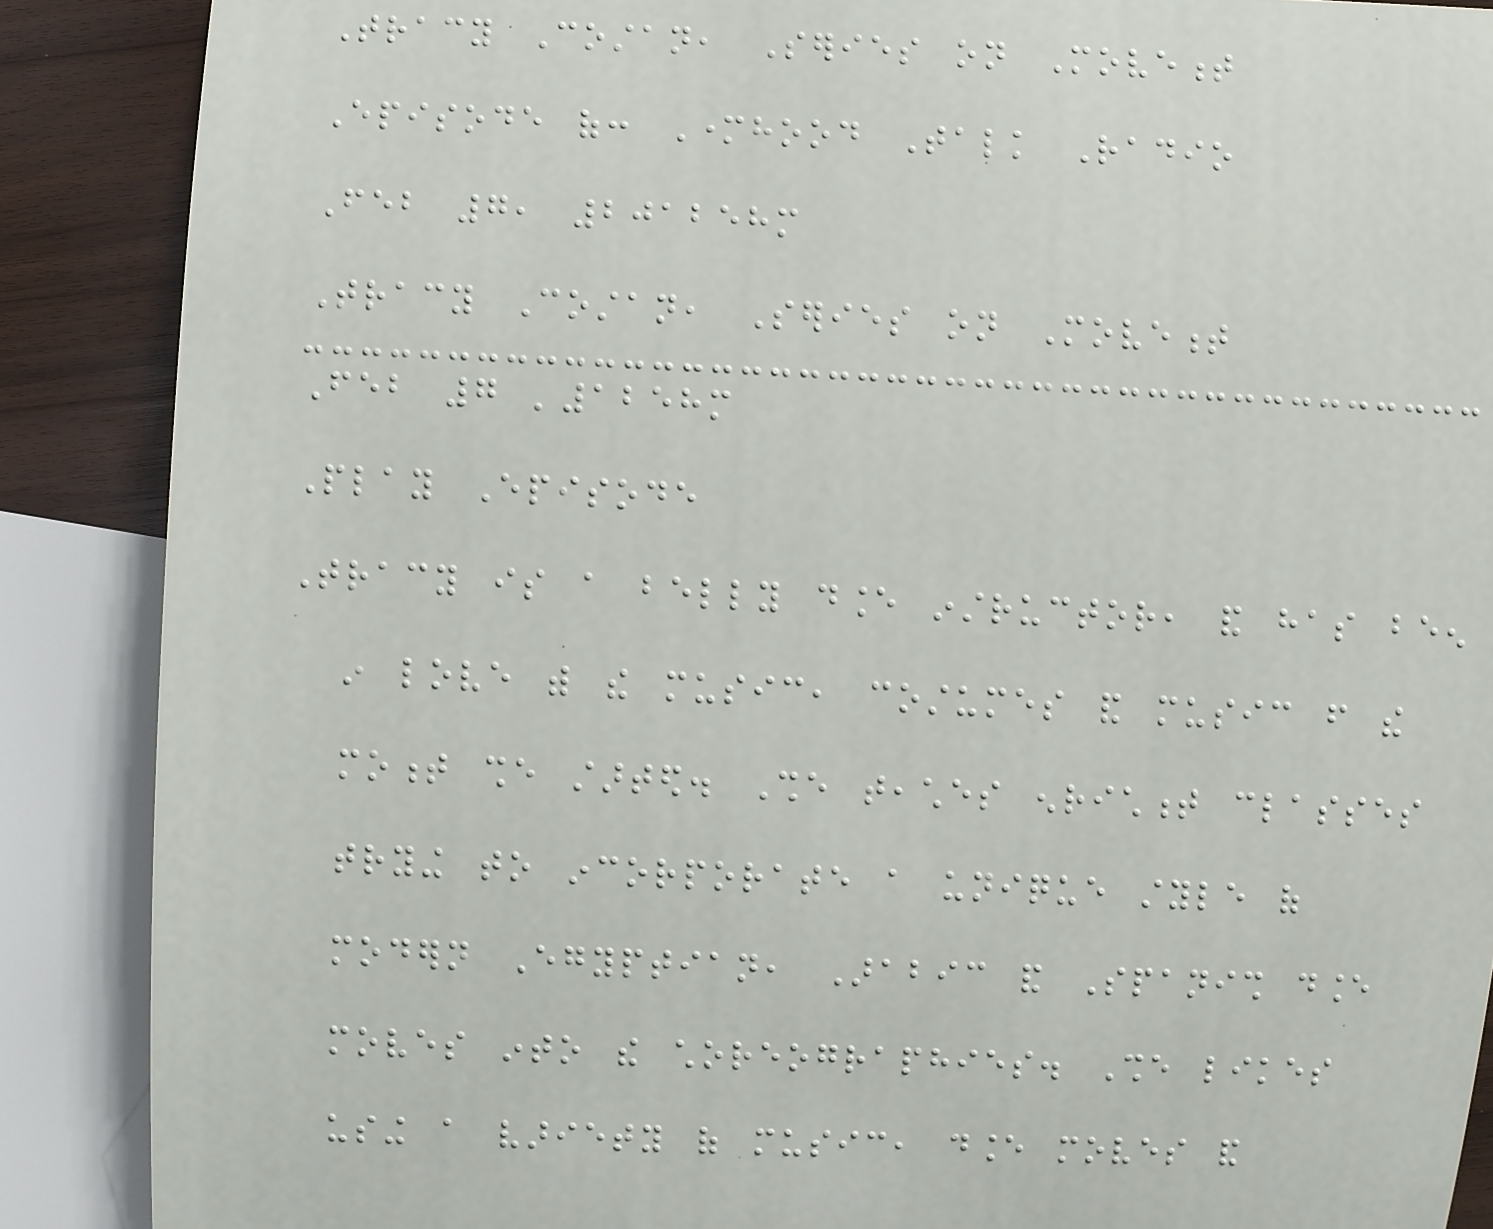Tracy Costan, Series on Movement
Episode of: Motherhood Talk Radio
Feb 7, 201258m
Tracy Costan, Series on Movement
Feb 7 '1258m
Play Episode
Tracy is a belly dance instructor, and has been
in love with the music, costumes and music from the
moment she started. She teaches enrichment classes
trying to incorporate a unique style of
modern Egyptian, Arabic and Spanish dance
moves into the choreographies. She likes
using a variety of music, dance moves and
